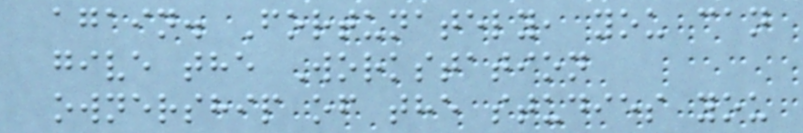again. Fortunately, you can
give the Workstation
ownership of the studies you
